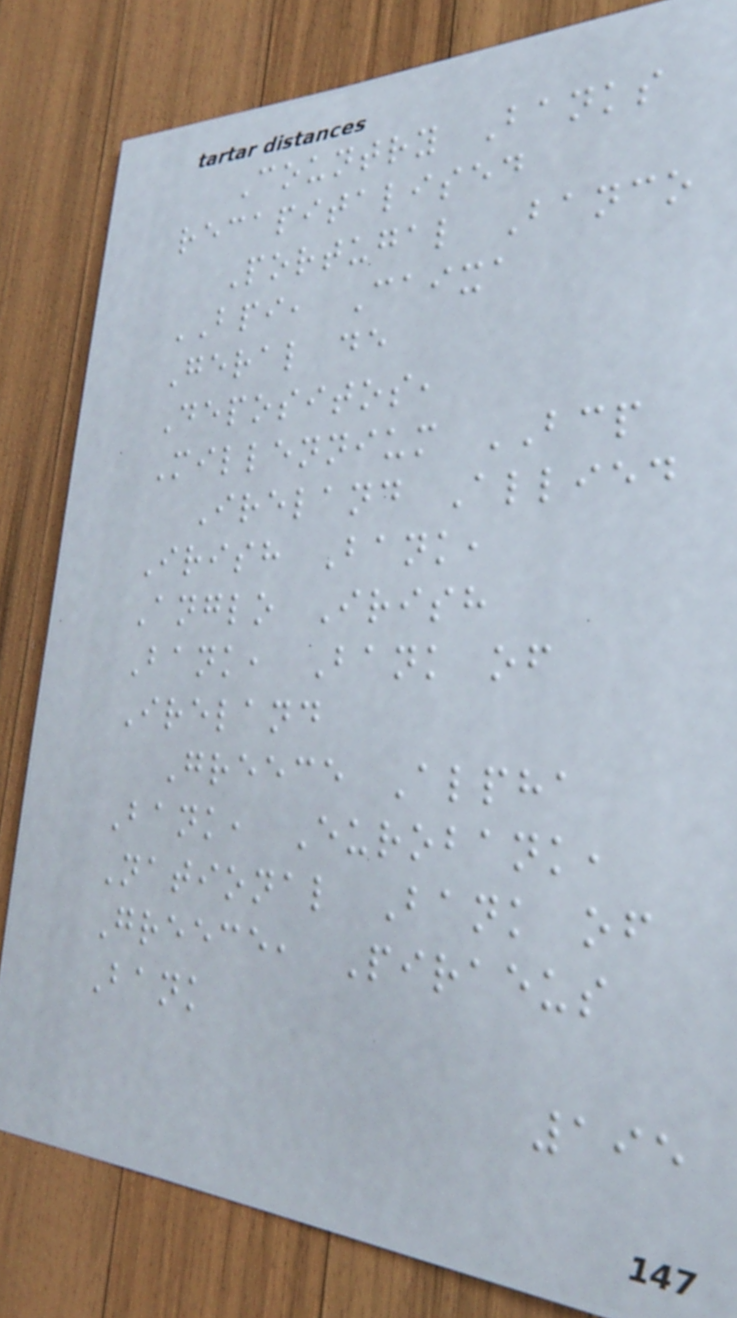Country Banks
recapitalised
Portugal Banco
BPI, Caixa
Geral de
Depositos,
Millennium BCP
Ireland Allied
Irish Bank,
Anglo Irish
Bank, Bank of
Ireland
Greece Alpha
Bank, Eurobank,
National Bank of
Greece, Piraeus
Bank
195
